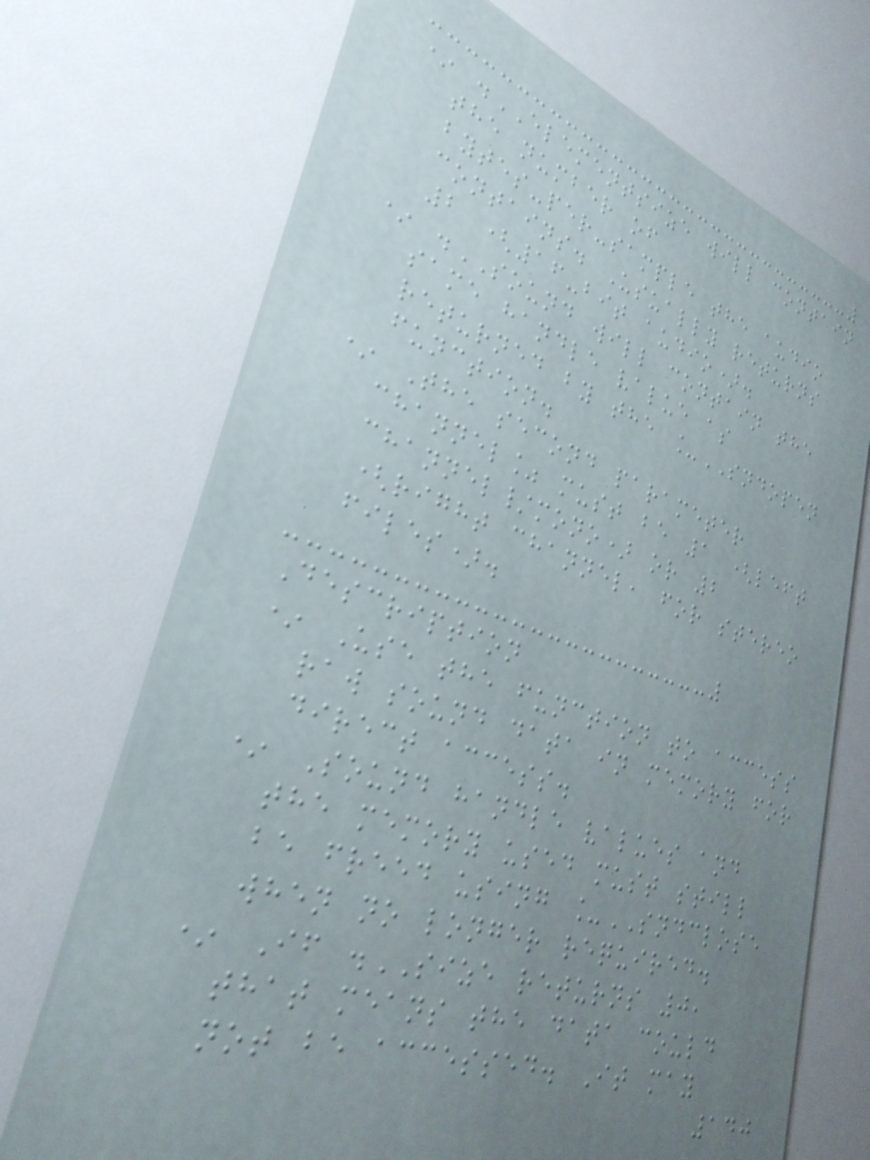* .ELEMENTSIZE will contain
the number of
bytes-per-sample the audio
contains. Usually returns
2 (16-bit audio).
* .SOUND will contain the
same handle value as
returned by the _SNDOPEN
function.
* The second parameter
channel% must be 1 (left
channel/mono) or 2
(right channel, for stereo
files).
Description
* Use the function to access
raw sound data in memory for
direct access.
* Sound handle values and
the memory used must still
be freed using _SNDCLOSE
when no longer required.
* If .SIZE returns 0,
that means the data could
not be accessed. It may
140
